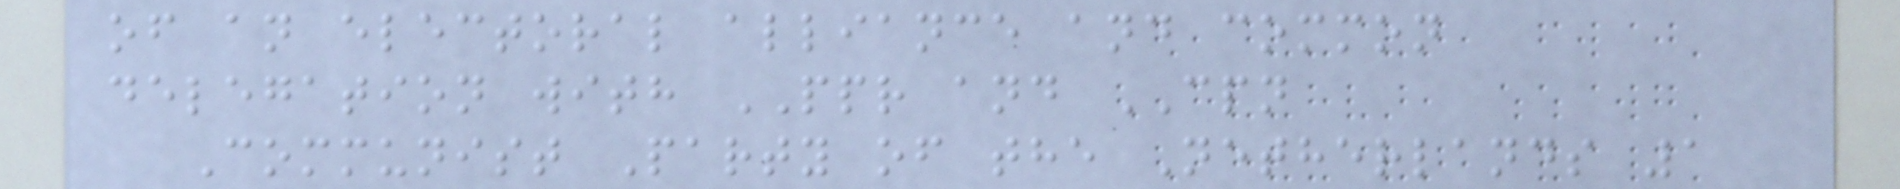of an electoral alliance and common
delegation with PPR and CPN
Communist Party of the Netherlands 1
